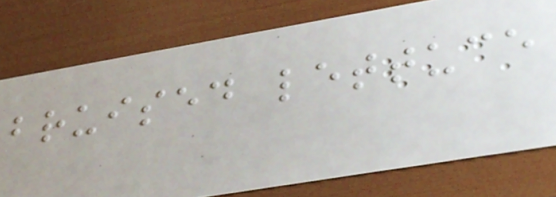bruised lettuce
